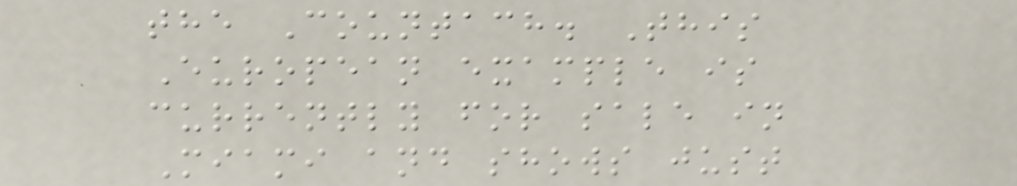the Countach. This
European example is
currently for sale in
Miami and shows just
